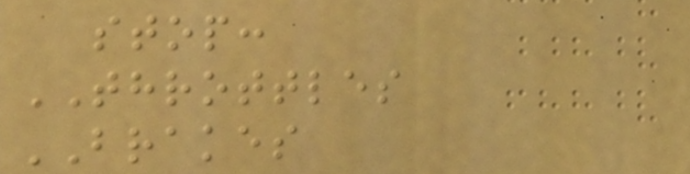stop:
THROTTLES
BRAKES
